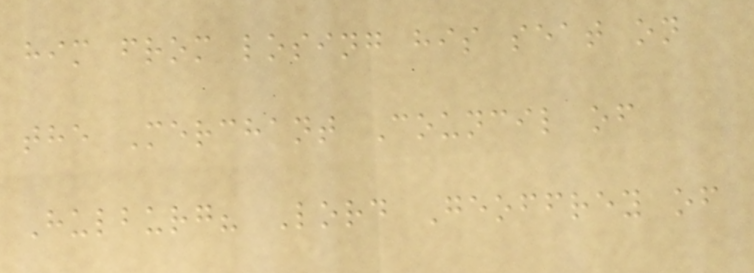him from losing his seat on
the Merchant Council of
Hulburg? Lord Geoffrey of
